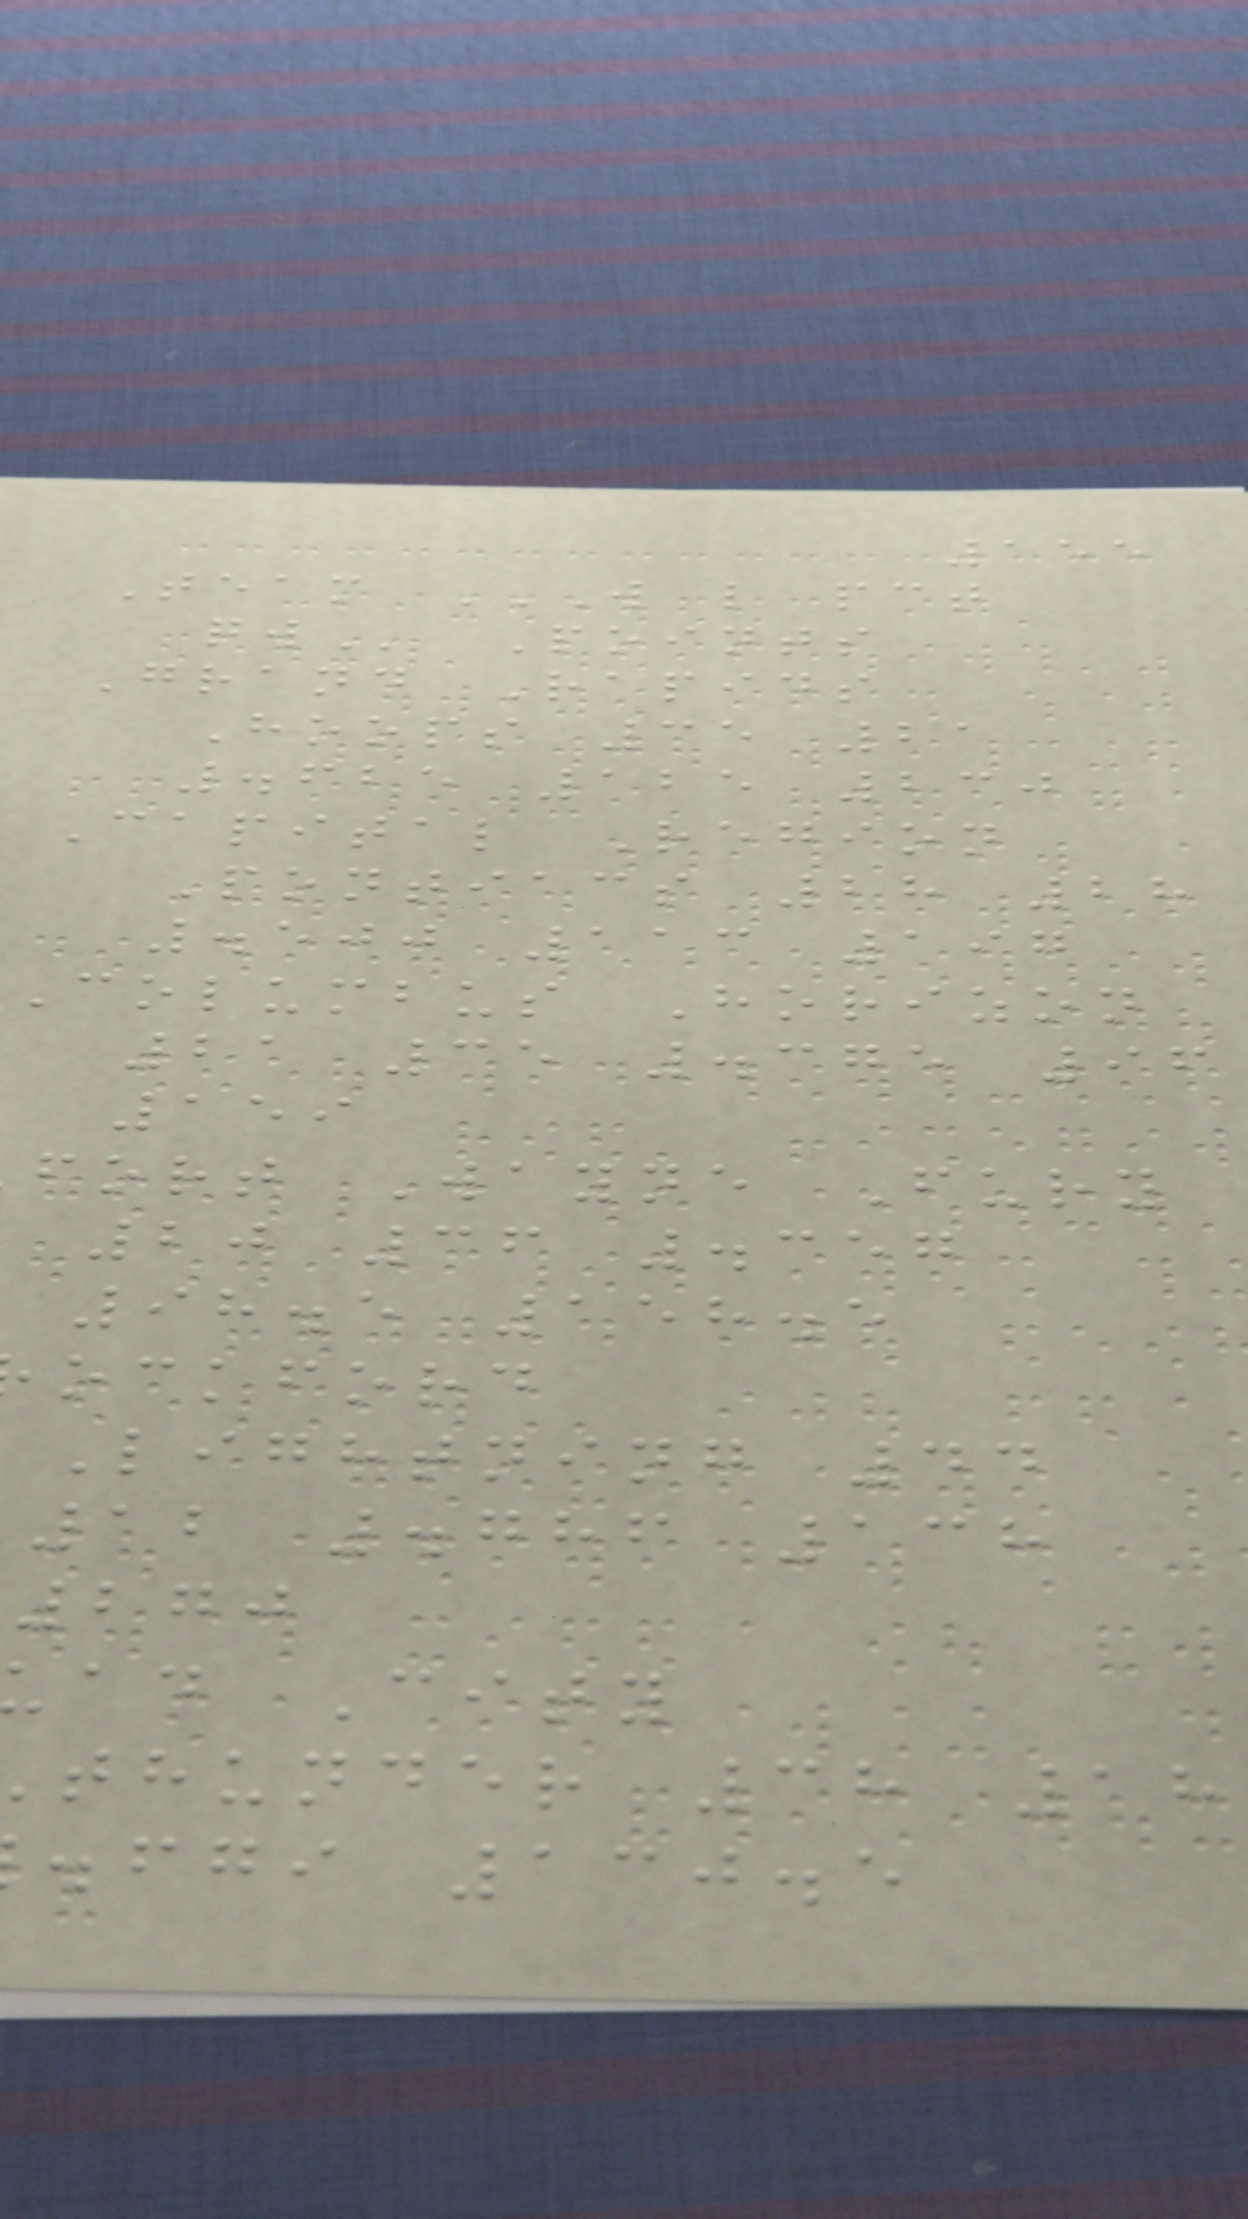155
Team W L PCT
Points
Grand Rapids
Hoops 35 21
.625 125 230
Capital Region
Pontiacs 28 28
.500 113 197
Columbus Horizon
21 35 .375 96
159
fort Wayne Fury
20 36 .357
98.5 158.5
ockford
Lightning 44
12 .786 138
270
ad City
thunder 38 18
.fgi 130.5
